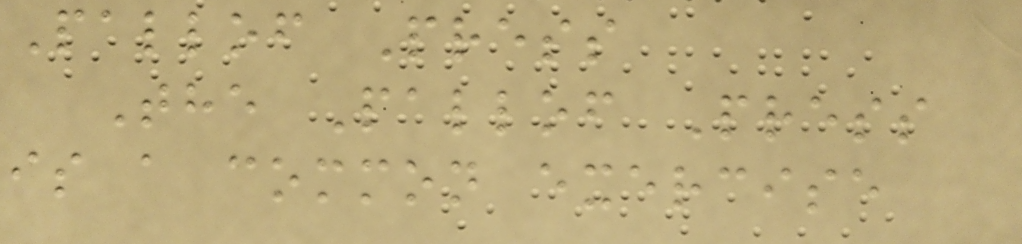Pallof Press
The Pallof Press
is a common exercise
